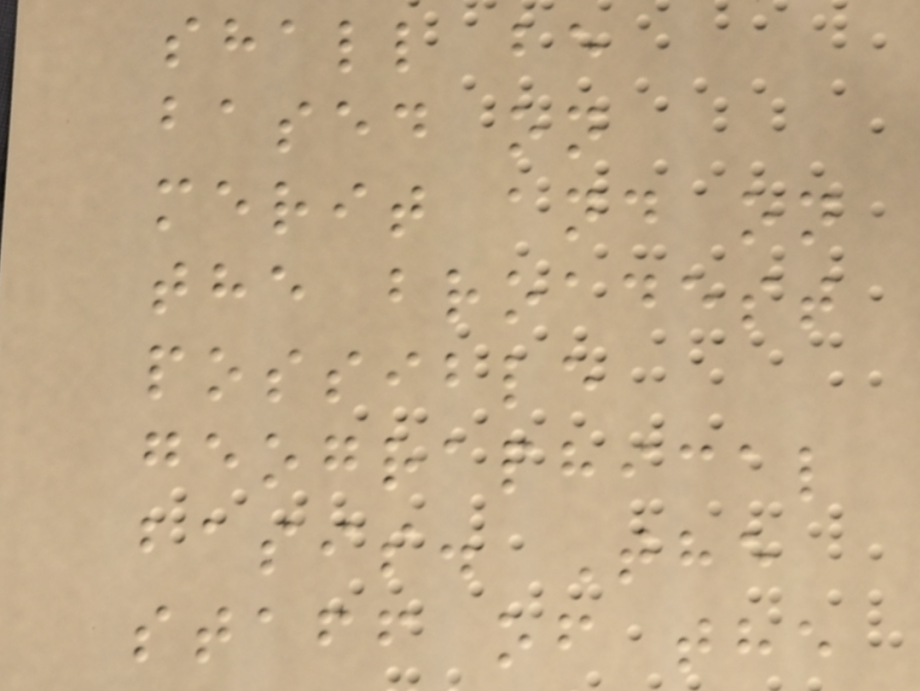shall be
based on
merit and on
the broadest
possible
geographical
basis. The
staff of the
